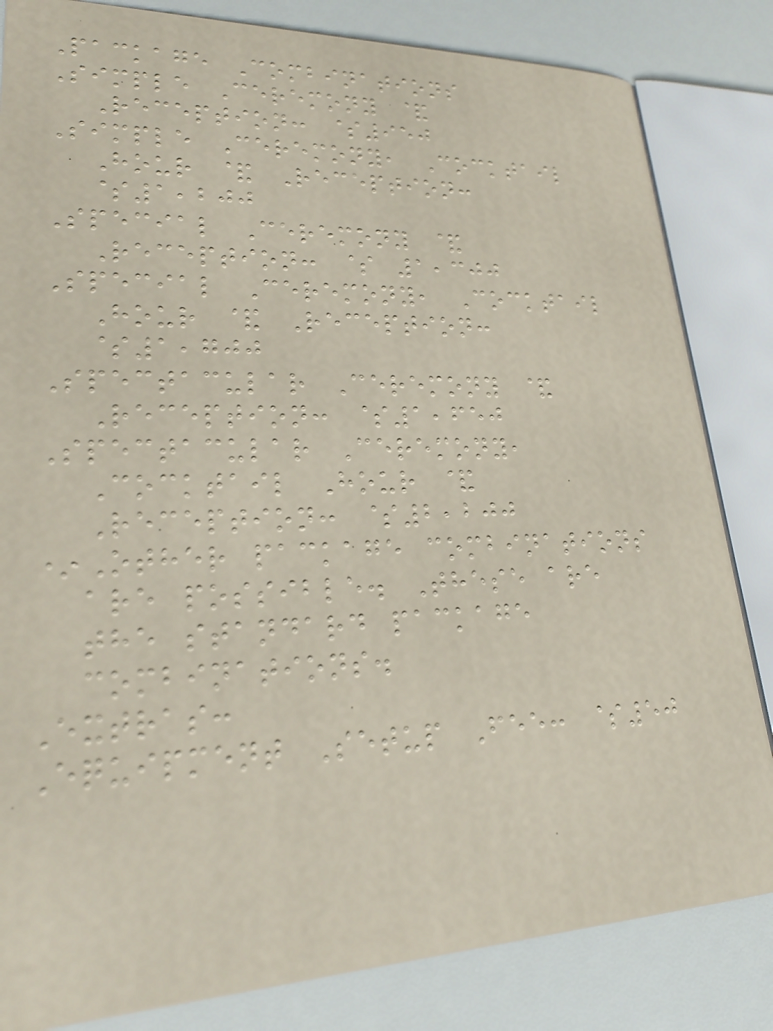Package Combinations
Simple Ceremony &
Reception: $950
Simple Ceremony, Cocktail
Hour & Reception:
$1,200
Special Ceremony &
Reception: $ 1,300
Special Ceremony, Cocktail
Hour & Reception:
$1,700
Spectacular Ceremony &
Reception: $1,650
Spectacular Ceremony,
Cocktail Hour &
Reception: $2,200
*Other package combinations
are possible. These are
the standard package
combinations.
Extras:
Equipment Setup Fee: $50
